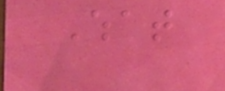What
